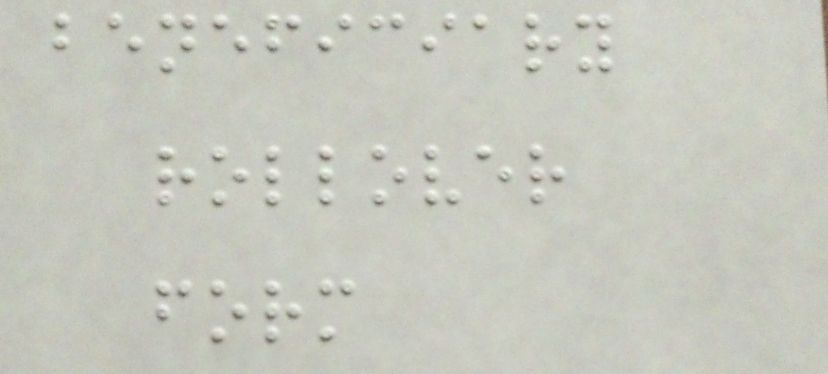beneficiary
rollover
form
